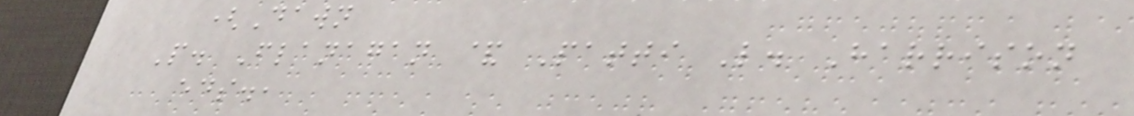(Dawn
P. Flanagan & Patti L. Harrison
eds.,
